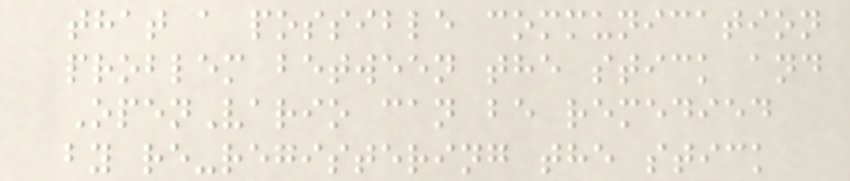that a possible communication
problem between the stick and
OpenVario can be remedied
by re-registering the stick
